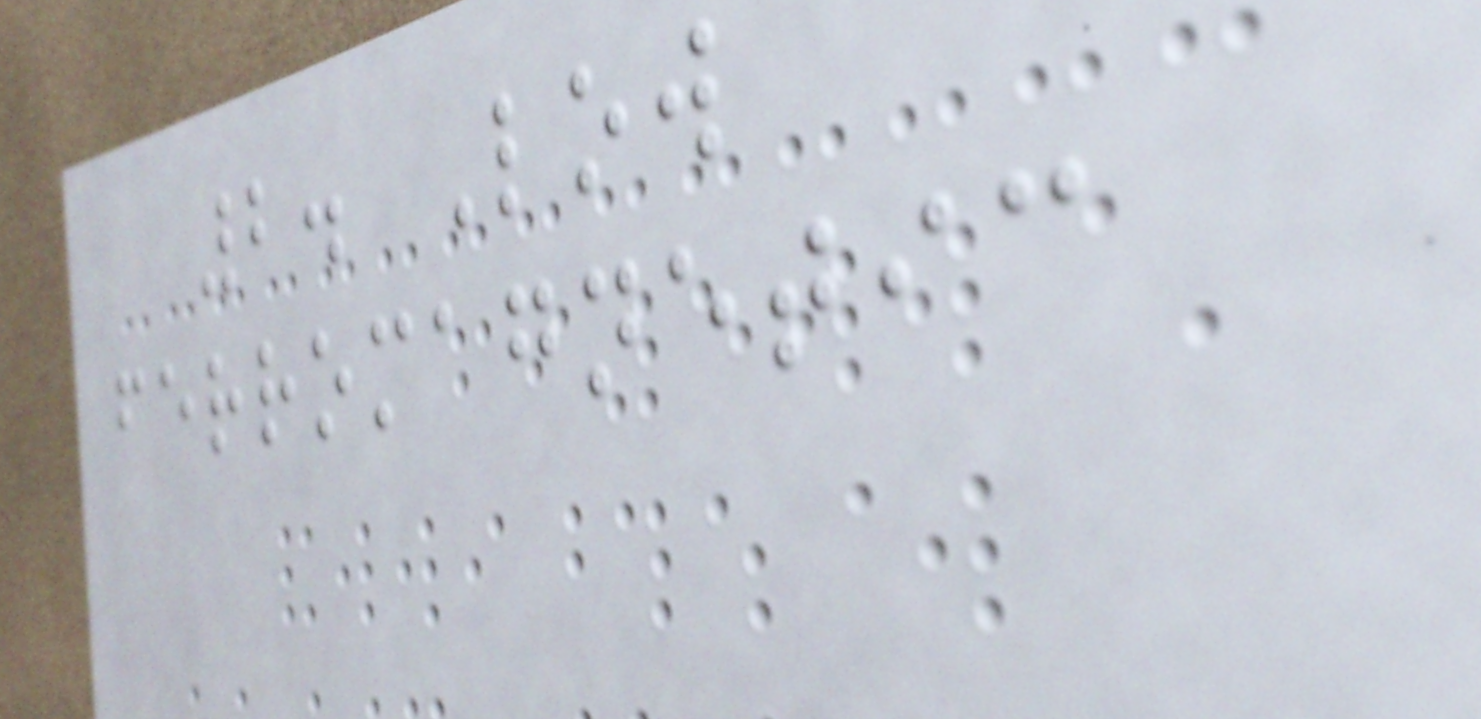2. Low
ferromagnetic
